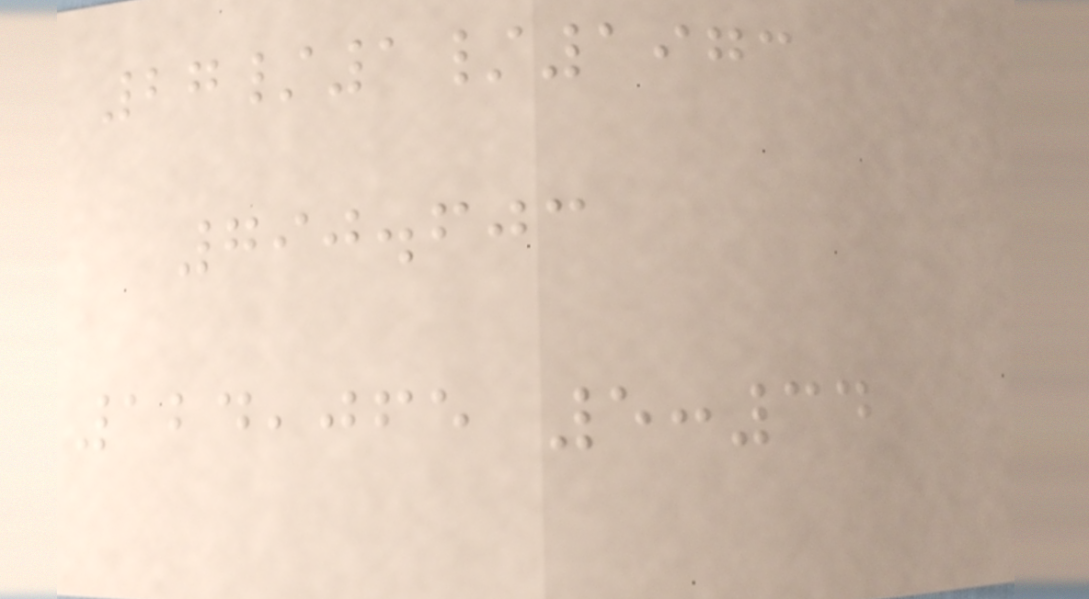27/1/1973
790.603
124,065 5:34
